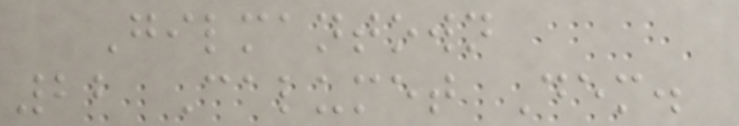Gilmantown
22 Calumet Dem.
